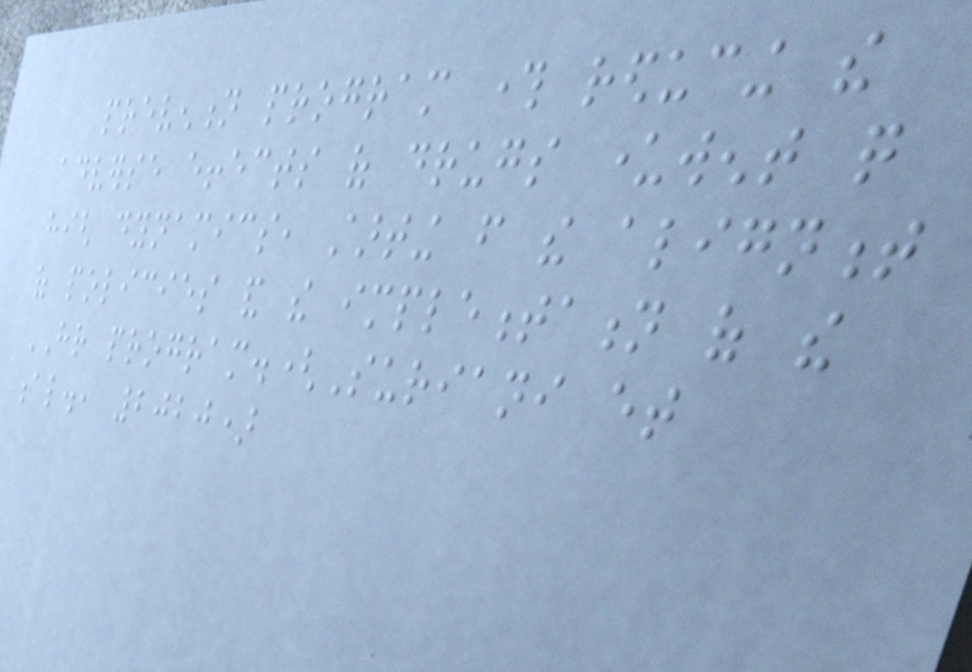prevention program through reducing the
adverse effects of drugs underwent quite
high dynamics, starting from the alignment
of policies and the implementation of the
HR program.(Suriani et
al., 2020)
